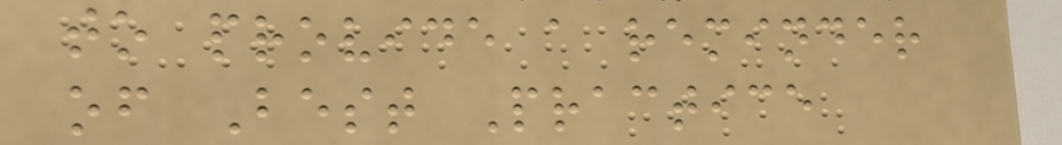to provide a reminder
of Best Practice
